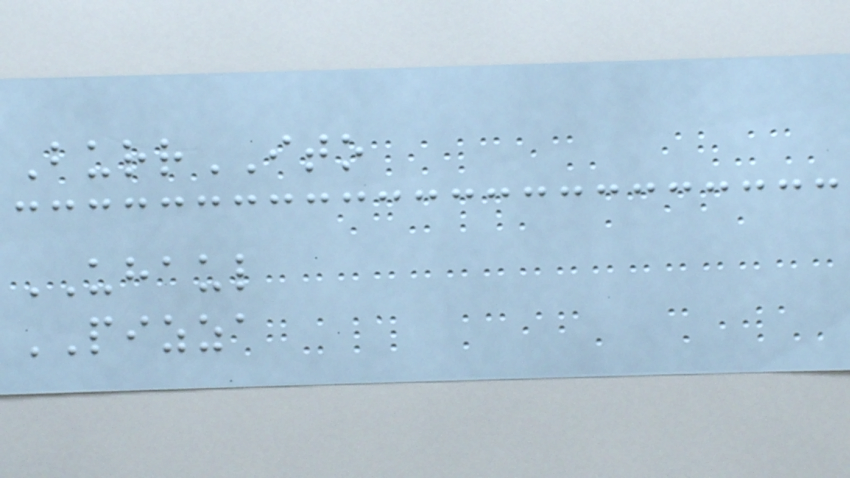BurrITO
UHAUL
PIZZA
